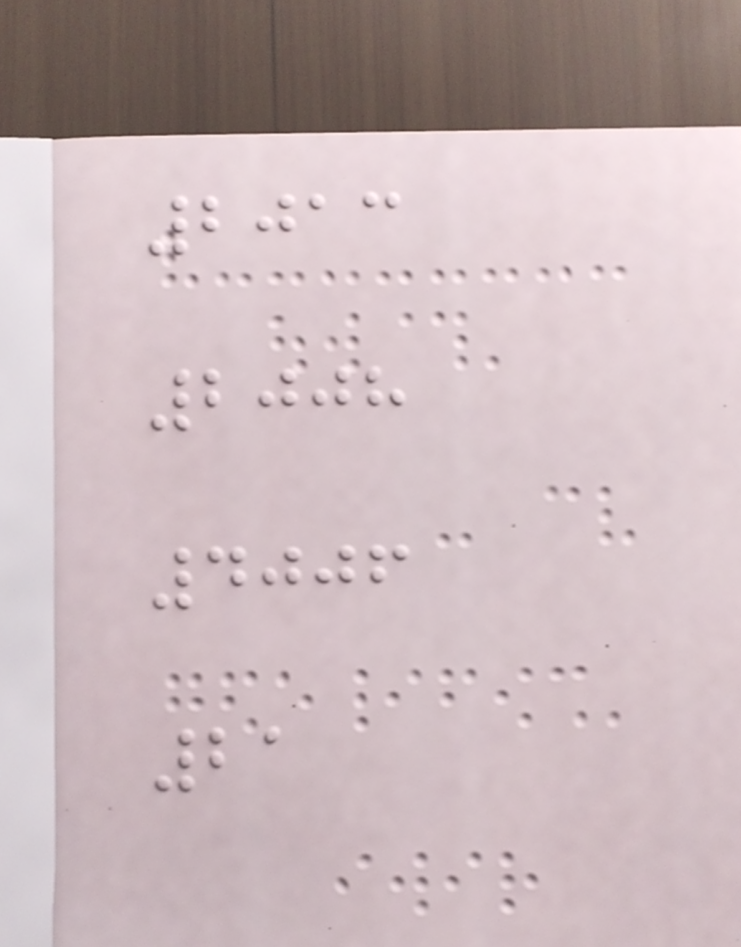2013
2008
4006
21
